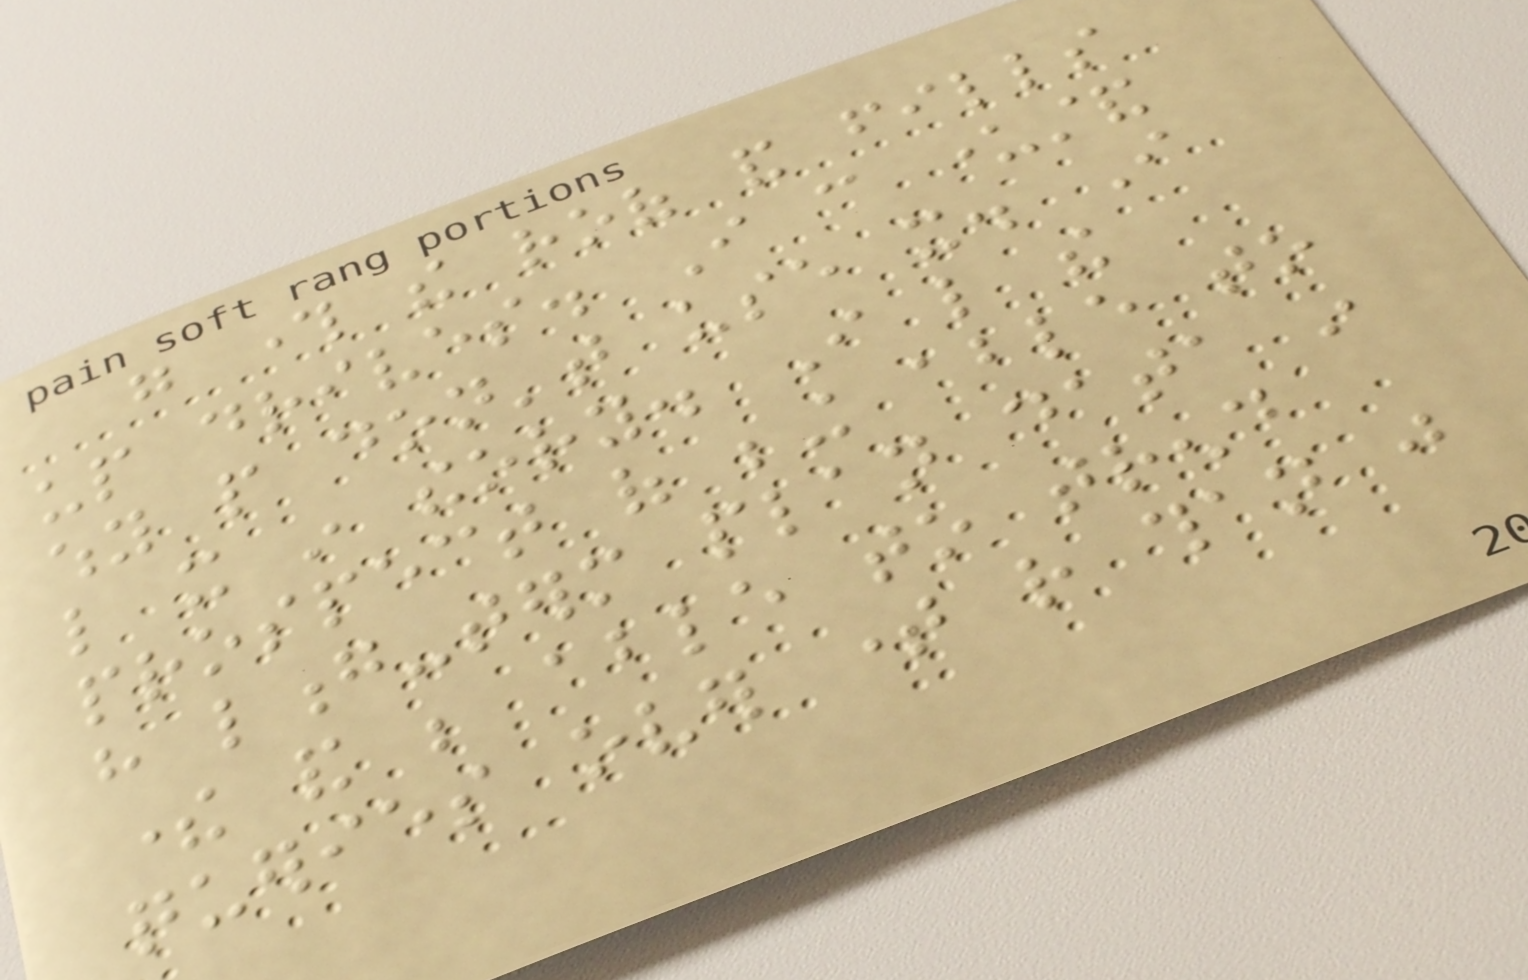go through the roof and fills
up drives. I can understand
why people don't use it. I
like it in theory. I like the
prospect of being able to
have long-term plan data in
there and be able to trend
queries over time rather than just
